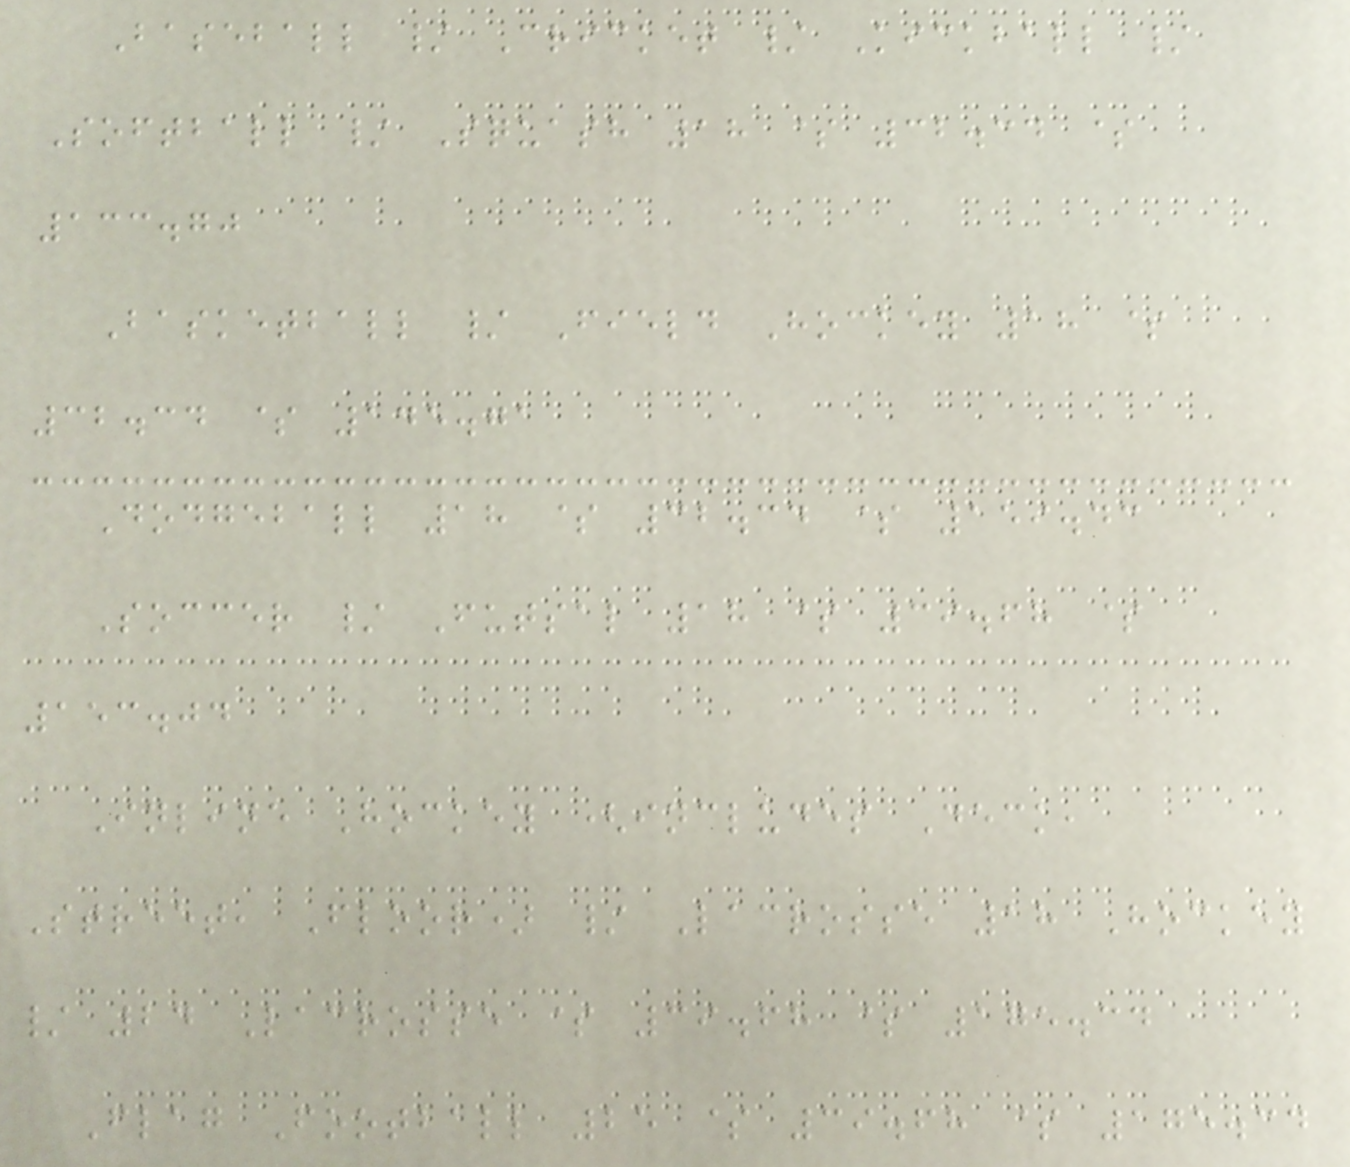Baseball / Cricket / Kickball /
Softball / Squash 18 $ 32.34 $
133.70
Basketball / Field Hockey 18 $
32.34 $ 145.71
Dodgeball 18 $ 32.34 $ 159.43
Soccer / Futsal 18 $ 39.68 $
153.04
Inline Hockey (includes Deck,
Street, Floor) / Lacrosse 18 Hockey
/ 24 Lacrosse $ 39.68 $ 175.34
Flag Football 25 $ 39.68 $ 175.34
